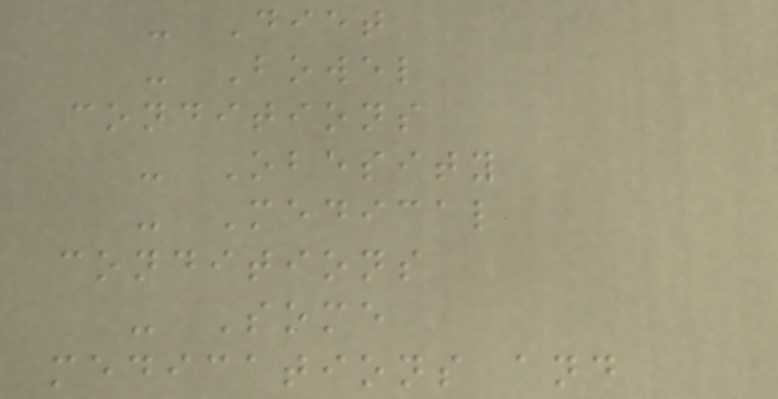- Diet
- Bowel
conditions
- Obesity
- Medical
conditions
- Some
medications and
